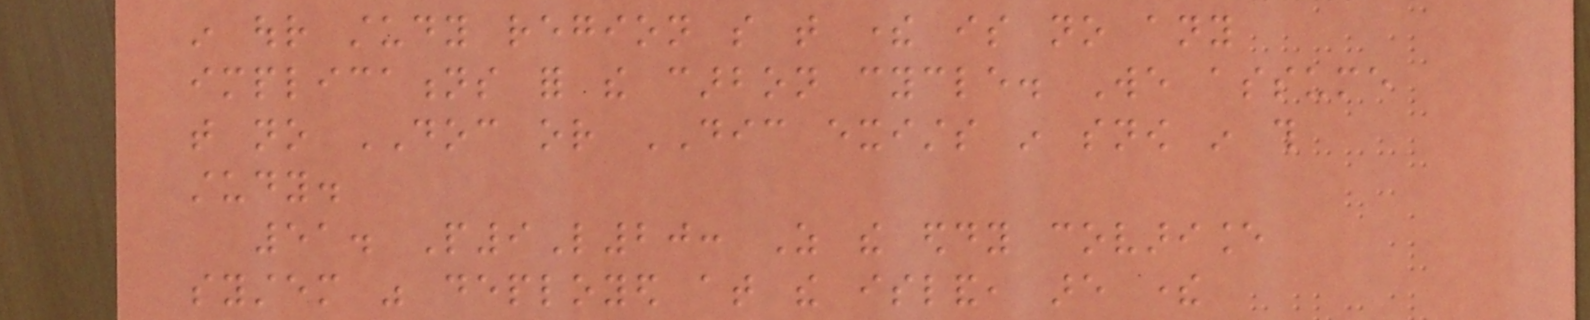in our study region so that there is no any
implications for the carbon cycle. We assume
that no DOC or DIC exists in snow in this
study.
51. P9L20: As the eddy covariance
system was deployed at the island, are there
